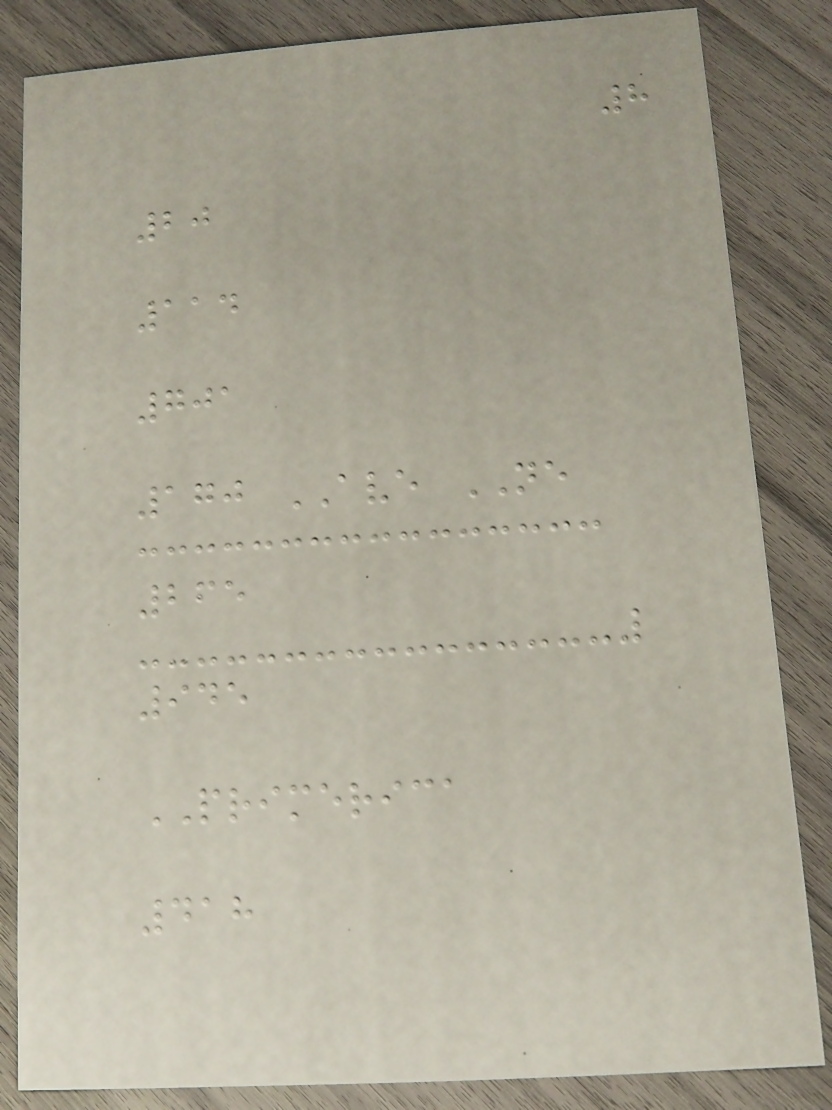8
20
114
701
170 AVE NE
265
945
PRIMERICA
418
